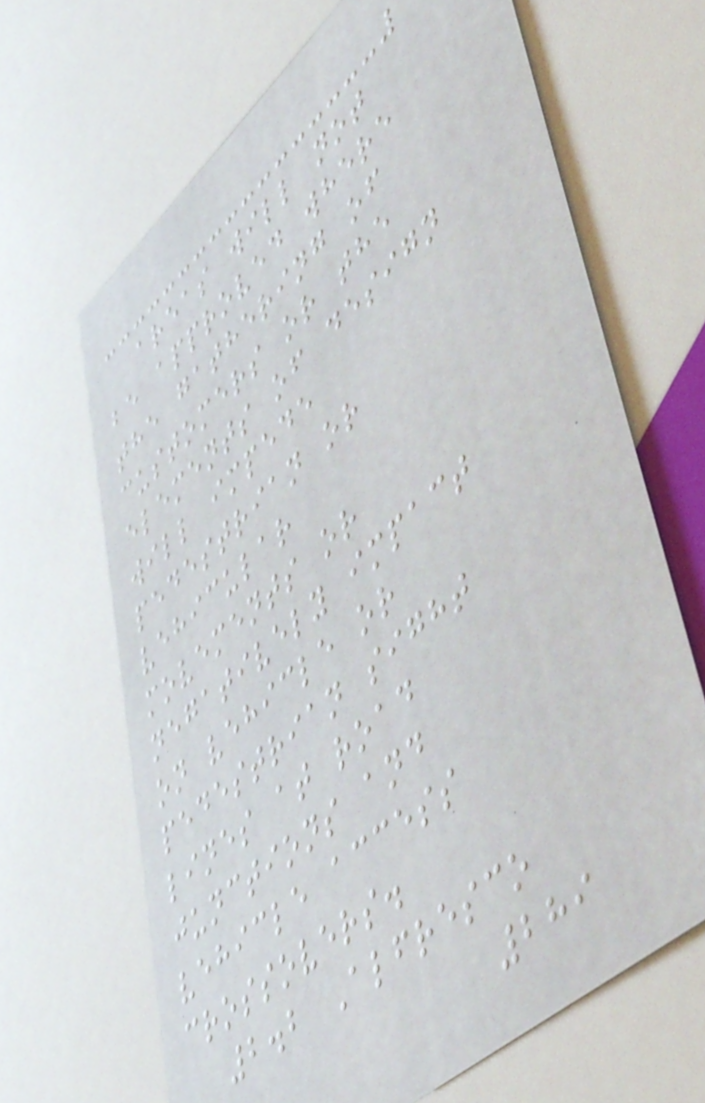areas will not
be approved where
the gathering of
customers or the
elements of design
will impede
pedestrian or
vehicular
movements or
negatively impact
on vehicle or
pedestrian sight
lines at road
junctions and
vehicle access
crossovers.
2.2 Alfresco
289
